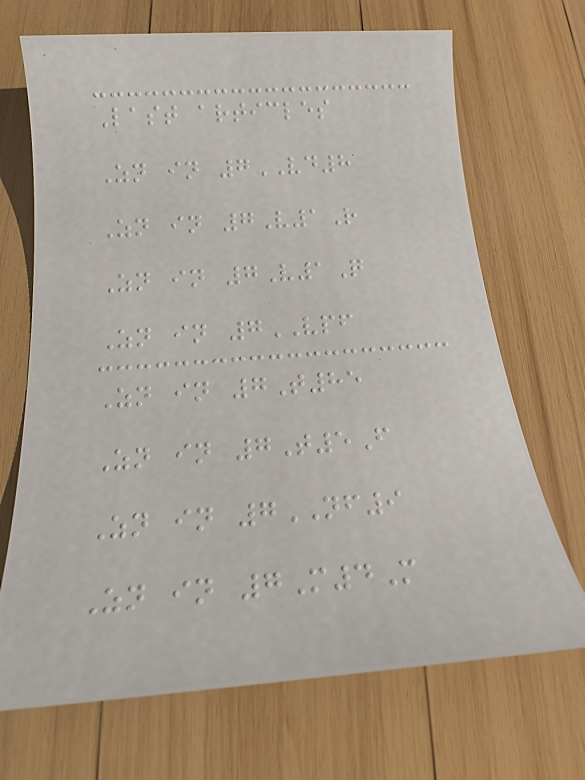Last articles
Zn in 7VD8
Zn in 7V1R
Zn in 7V1Q
Zn in 7VPF
Zn in 7T85
Zn in 7T5F
Zn in 7NF9
Zn in 7M4M
